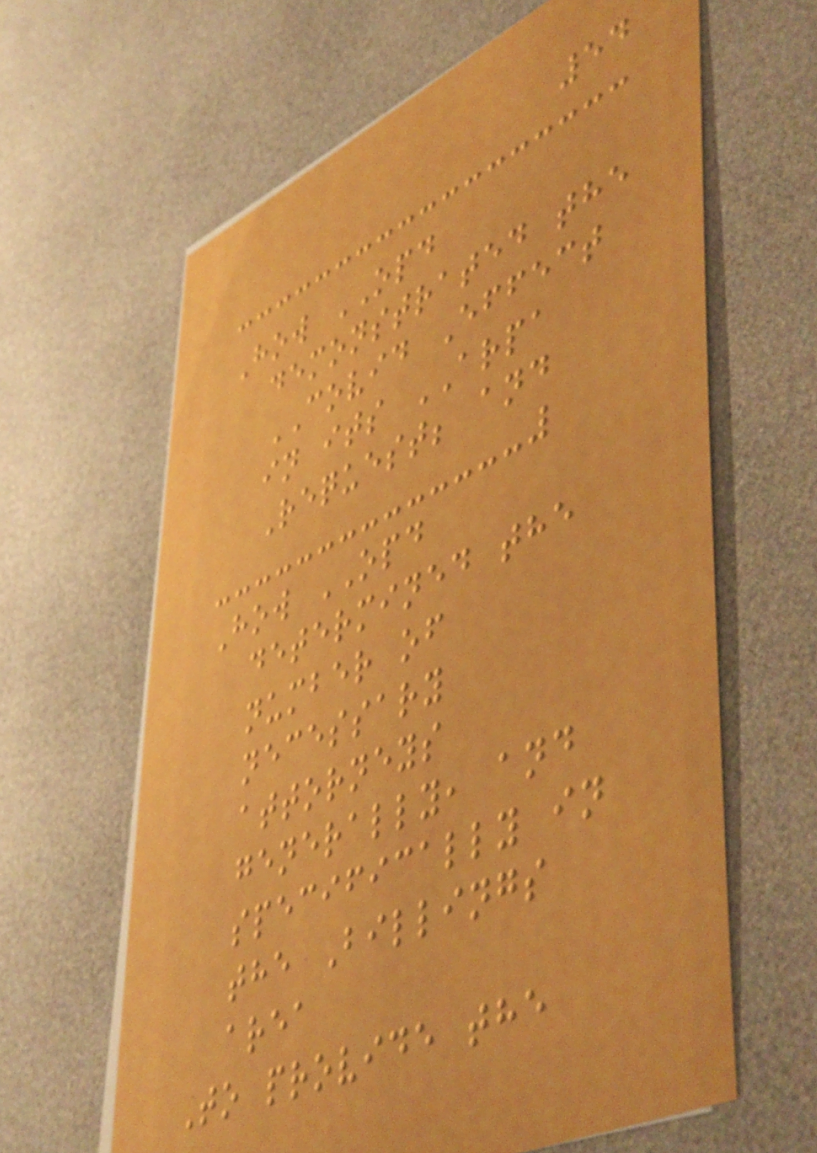54
How OPD
demonstrated the
COVID Effect
in its ARPA
Request; and
How OPD
determined the
number of
necessary
attorneys
generally, and
specifically in
the Billings
area
To provide the
